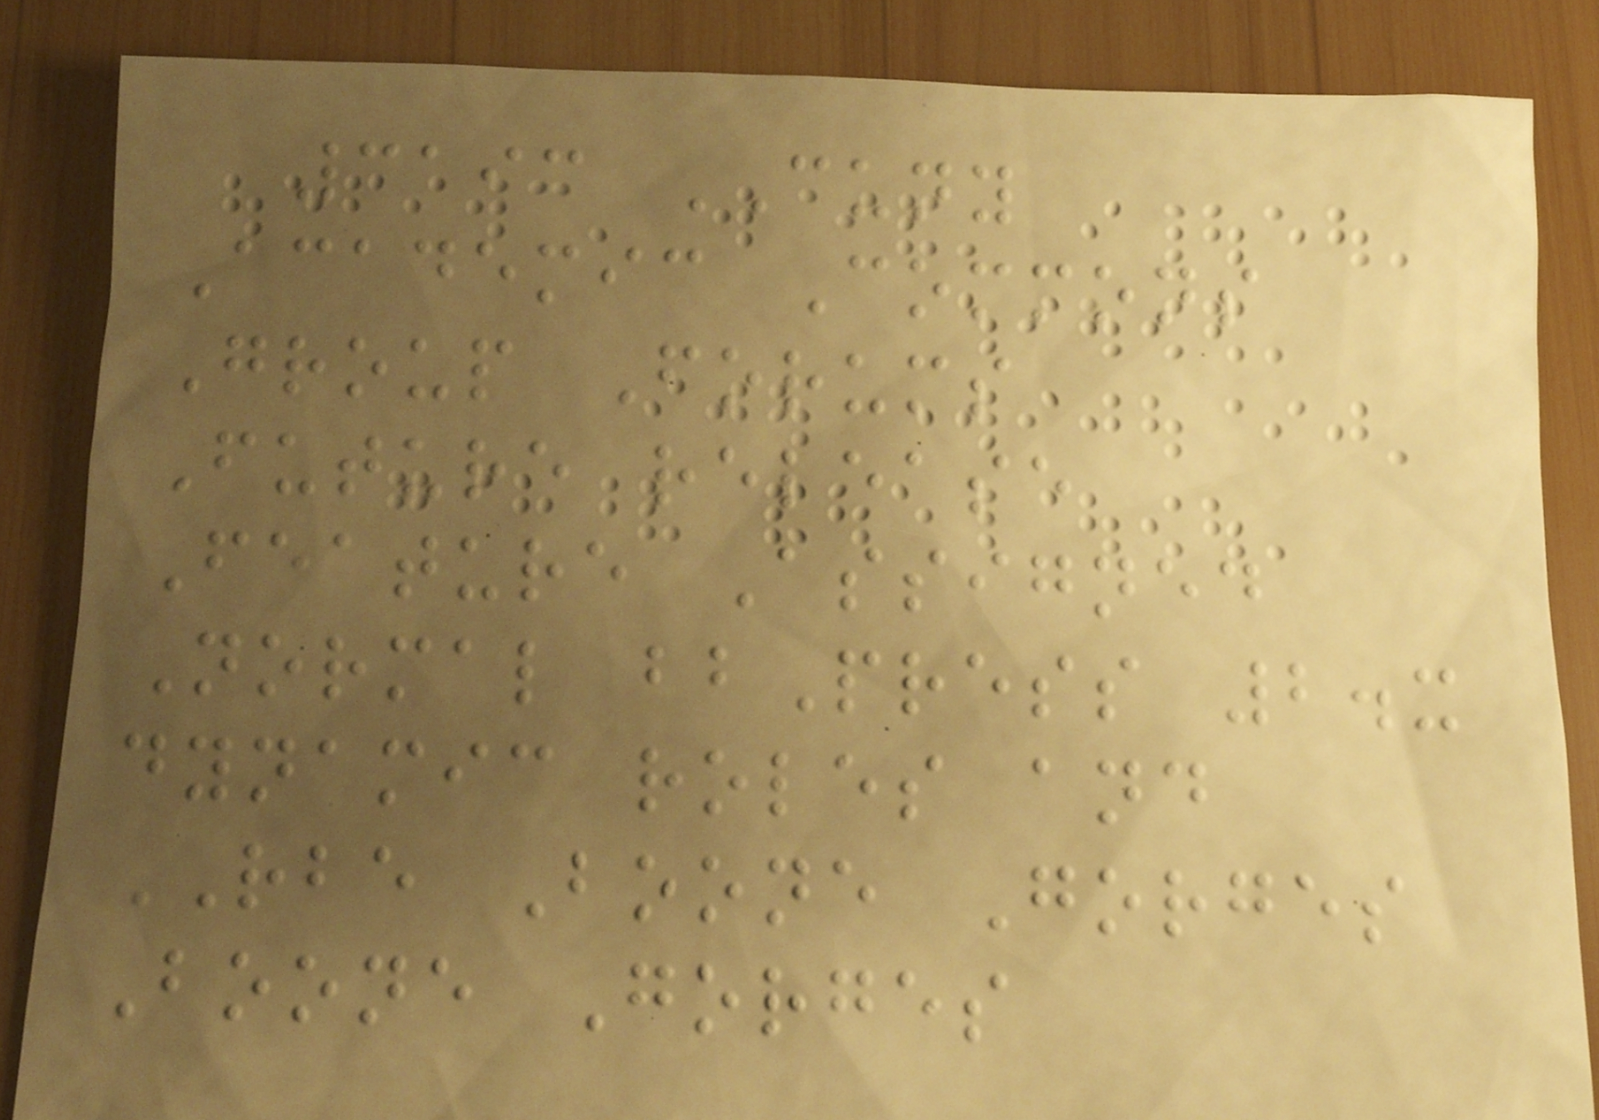3193 CUNY
Academic Commons
Group Forums
Future release
Feature Assigned
Normal bbPress 2.x
dynamic roles and
RBE Boone Gorges
Boone Gorges
